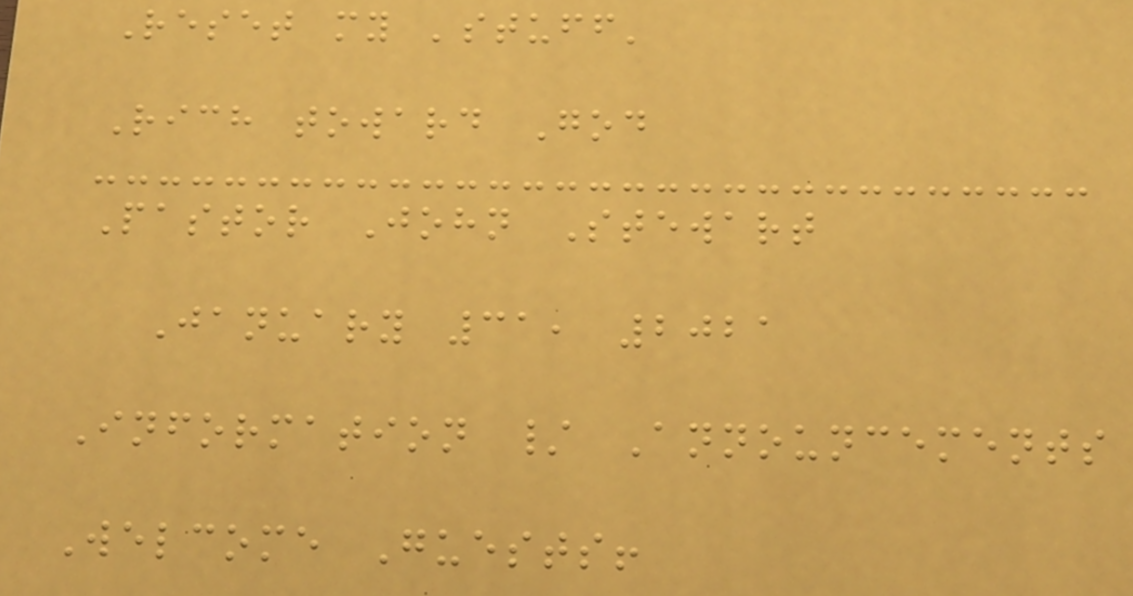Reset my 'stuff'
Rich toward God
Pastor John Stewart
January 31, 2021
Information / Announcements
Welcome Guests!
